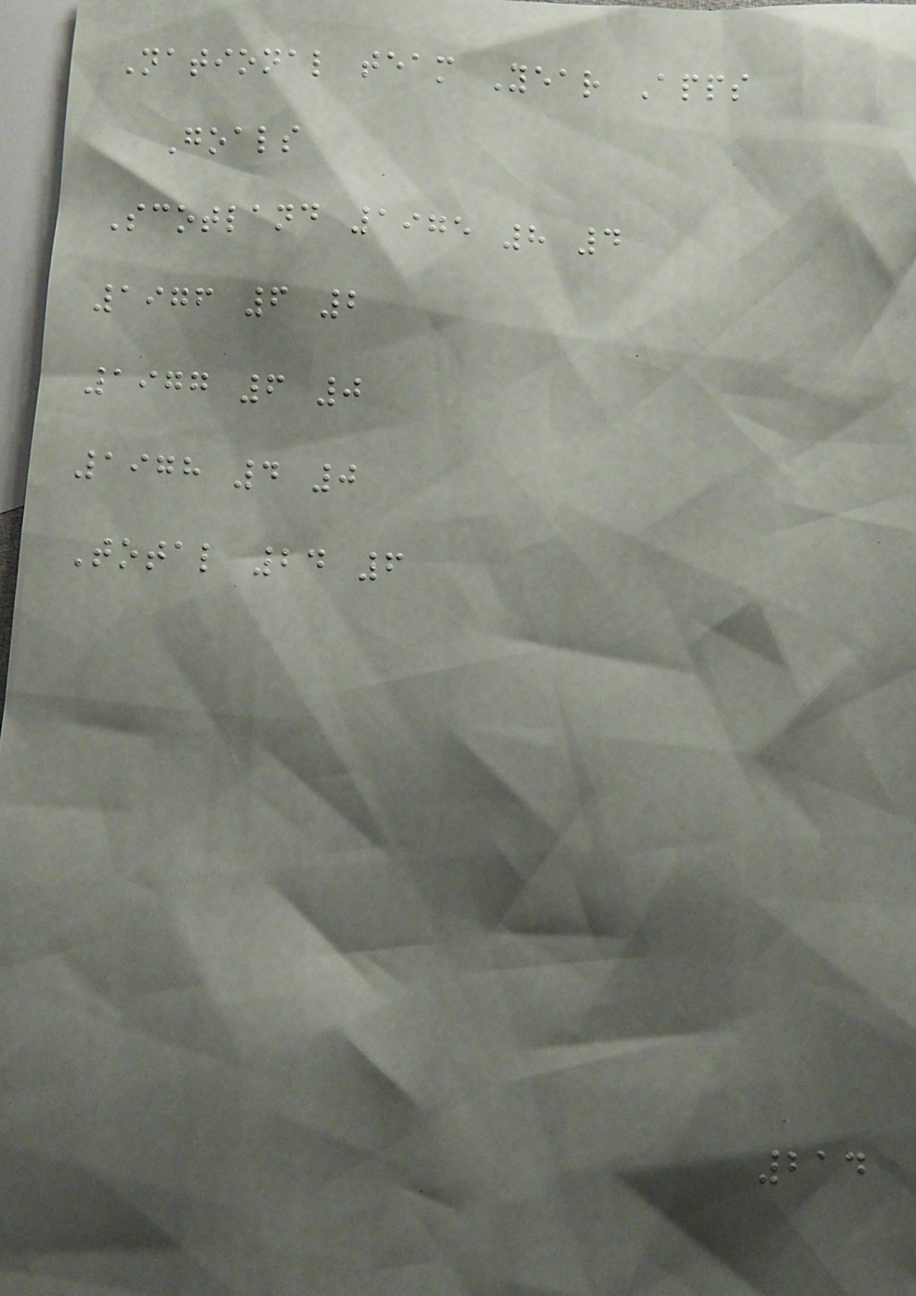National team Year Apps
Goals
Scotland 1975 8 4
1976 6 2
1977 6 0
1978 4 0
Total 24 6
214
